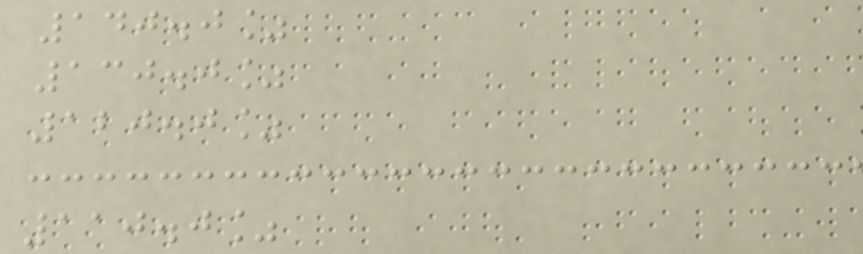140.0%
130.0%
120.0%
110.0%
